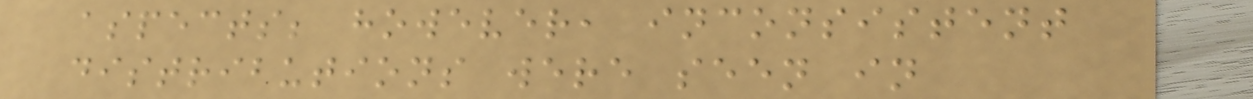aspects; however, inconsistent
distributions were seen in
